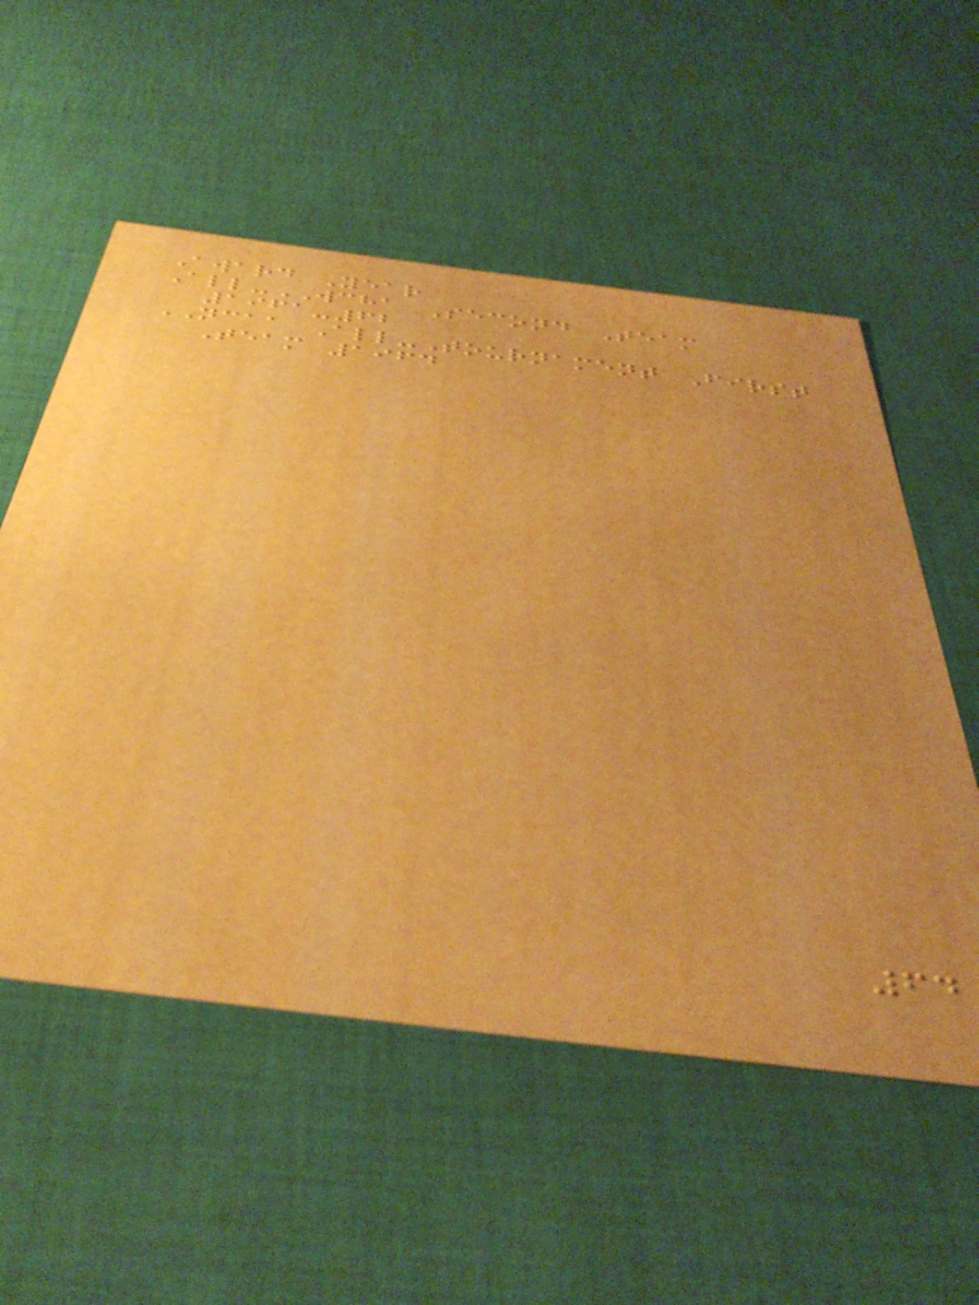Award Year
All-WCHA Second Team
1961-62
NCAA All-Tournament First
Team 1964
64
